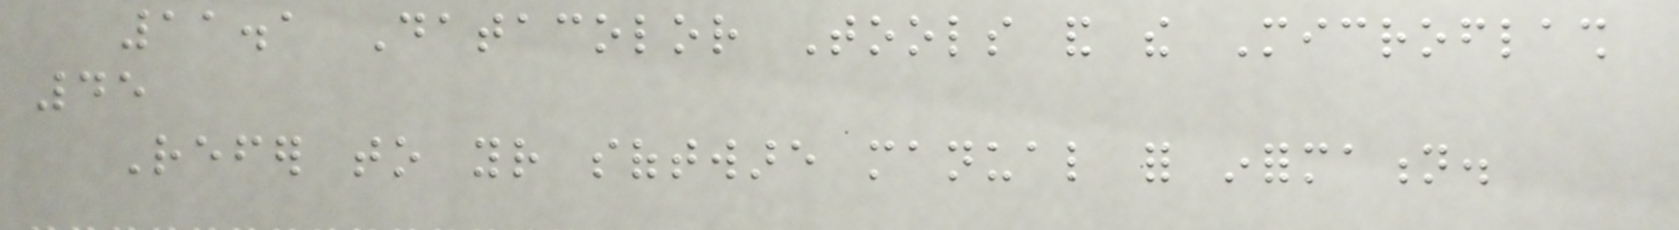11.1 Datacolor Tools and the Microflash
45
Refer to your software manual for information.
